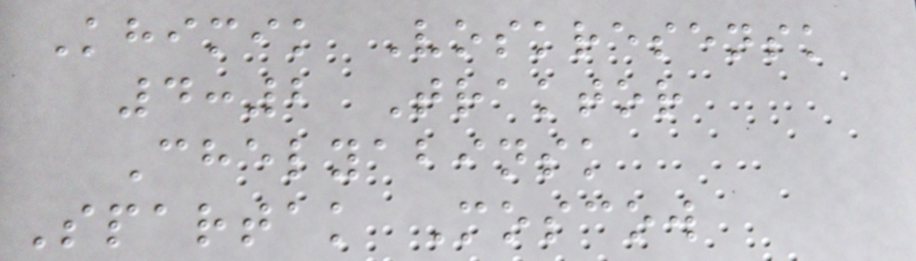Khimik Voskresensk
4:2 Traktor
Chelyabinsk
Spartak Moscow
